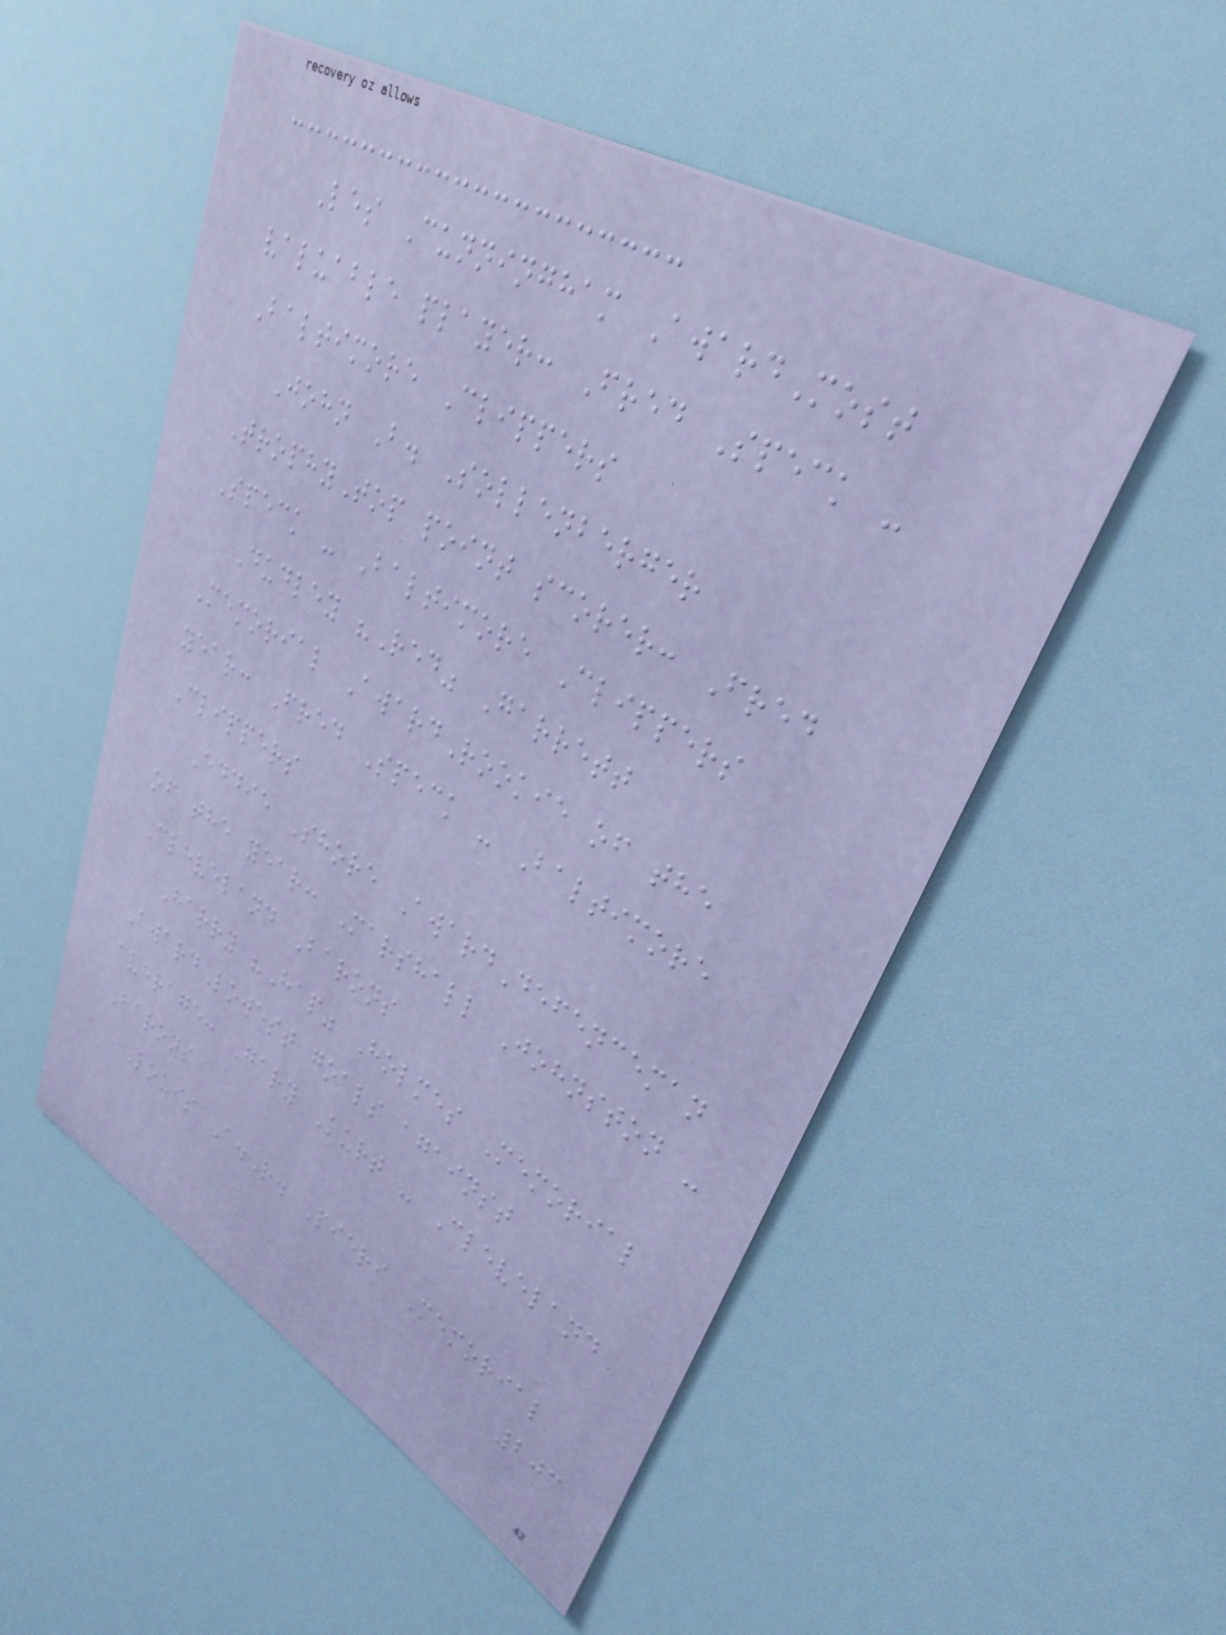Les Cunningham AwardMost
valuable player: Fred Speck -
Baltimore Clippers
John B. Sollenberger
TrophyTop point scorer: Fred
Speck - Baltimore Clippers
Dudley "Red" Garrett
Memorial AwardRookie of the
year: Fred Speck - Baltimore
Clippers
Eddie Shore AwardDefenceman
of the year: Marshall Johnston -
Cleveland Barons
Harry "Hap" Holmes Memorial
AwardLowest goals against
average: Gary Kurt - Cleveland
Barons
Louis A.R. Pieri Memorial
203
